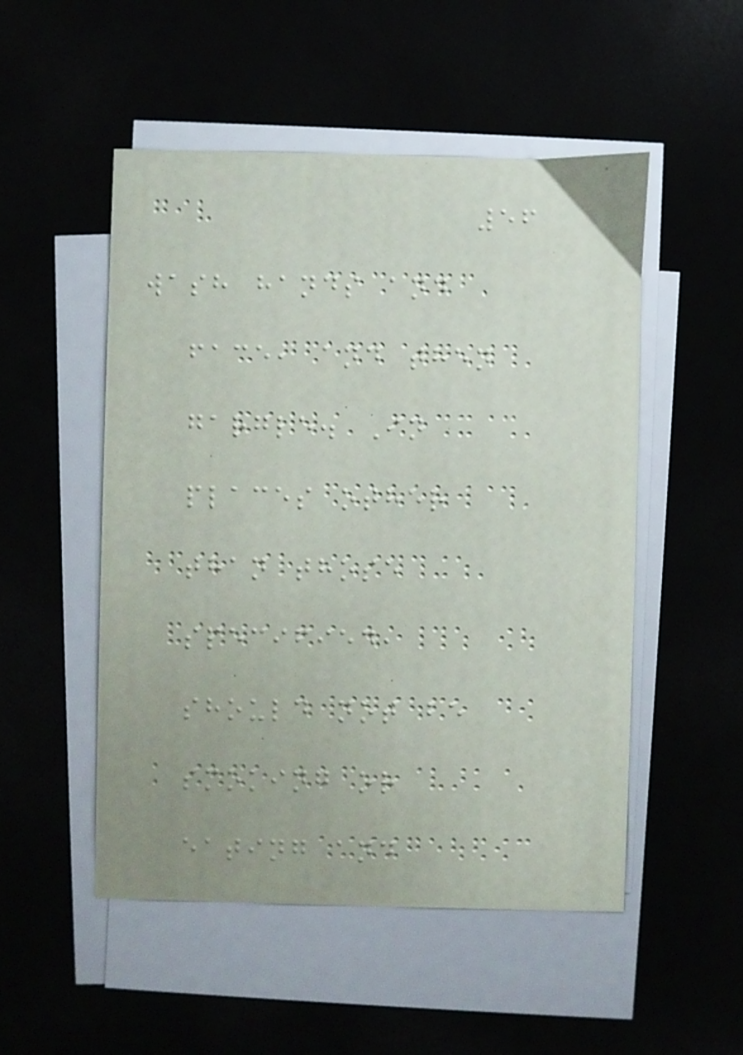56
wash hands and
face, and then
gargle. In
places other
than those
specified,
should not be
smoking or
eating and
